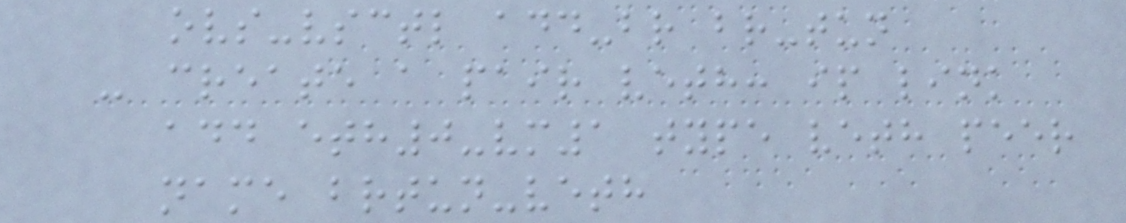ovs-vsctl add-br br-tun
- create a pair veth: ip link
add eth0-vm1 type veth peer
name brtun-veth
